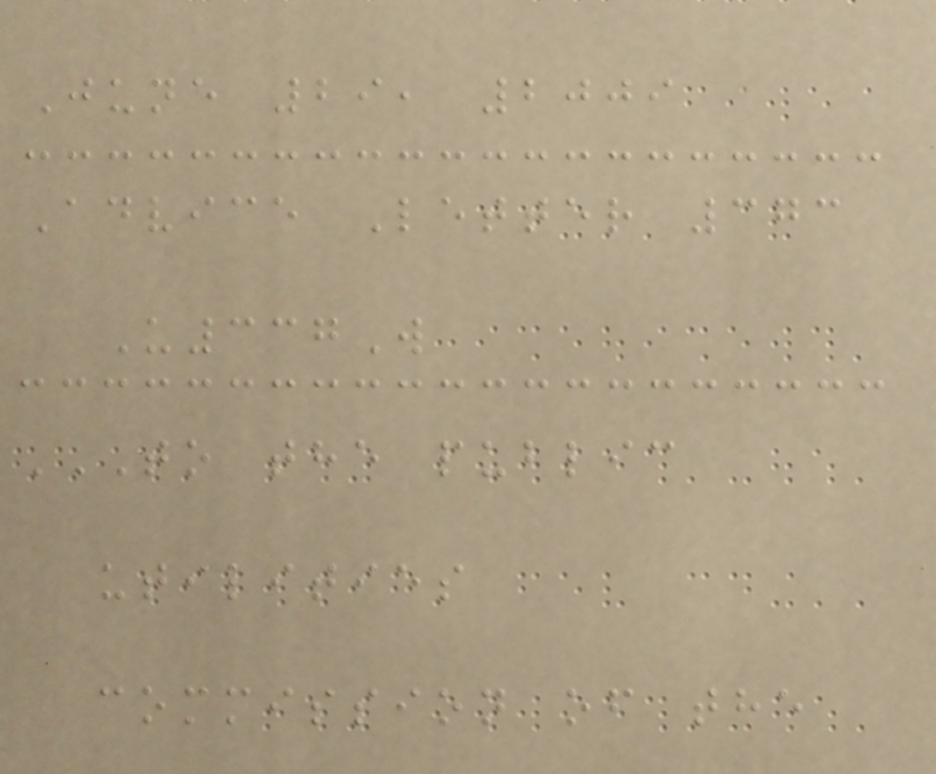June 29, 2009
Advice Letter 373
U337W
TO THE PUBLIC
UTILITIES
COMMISSION OF THE
